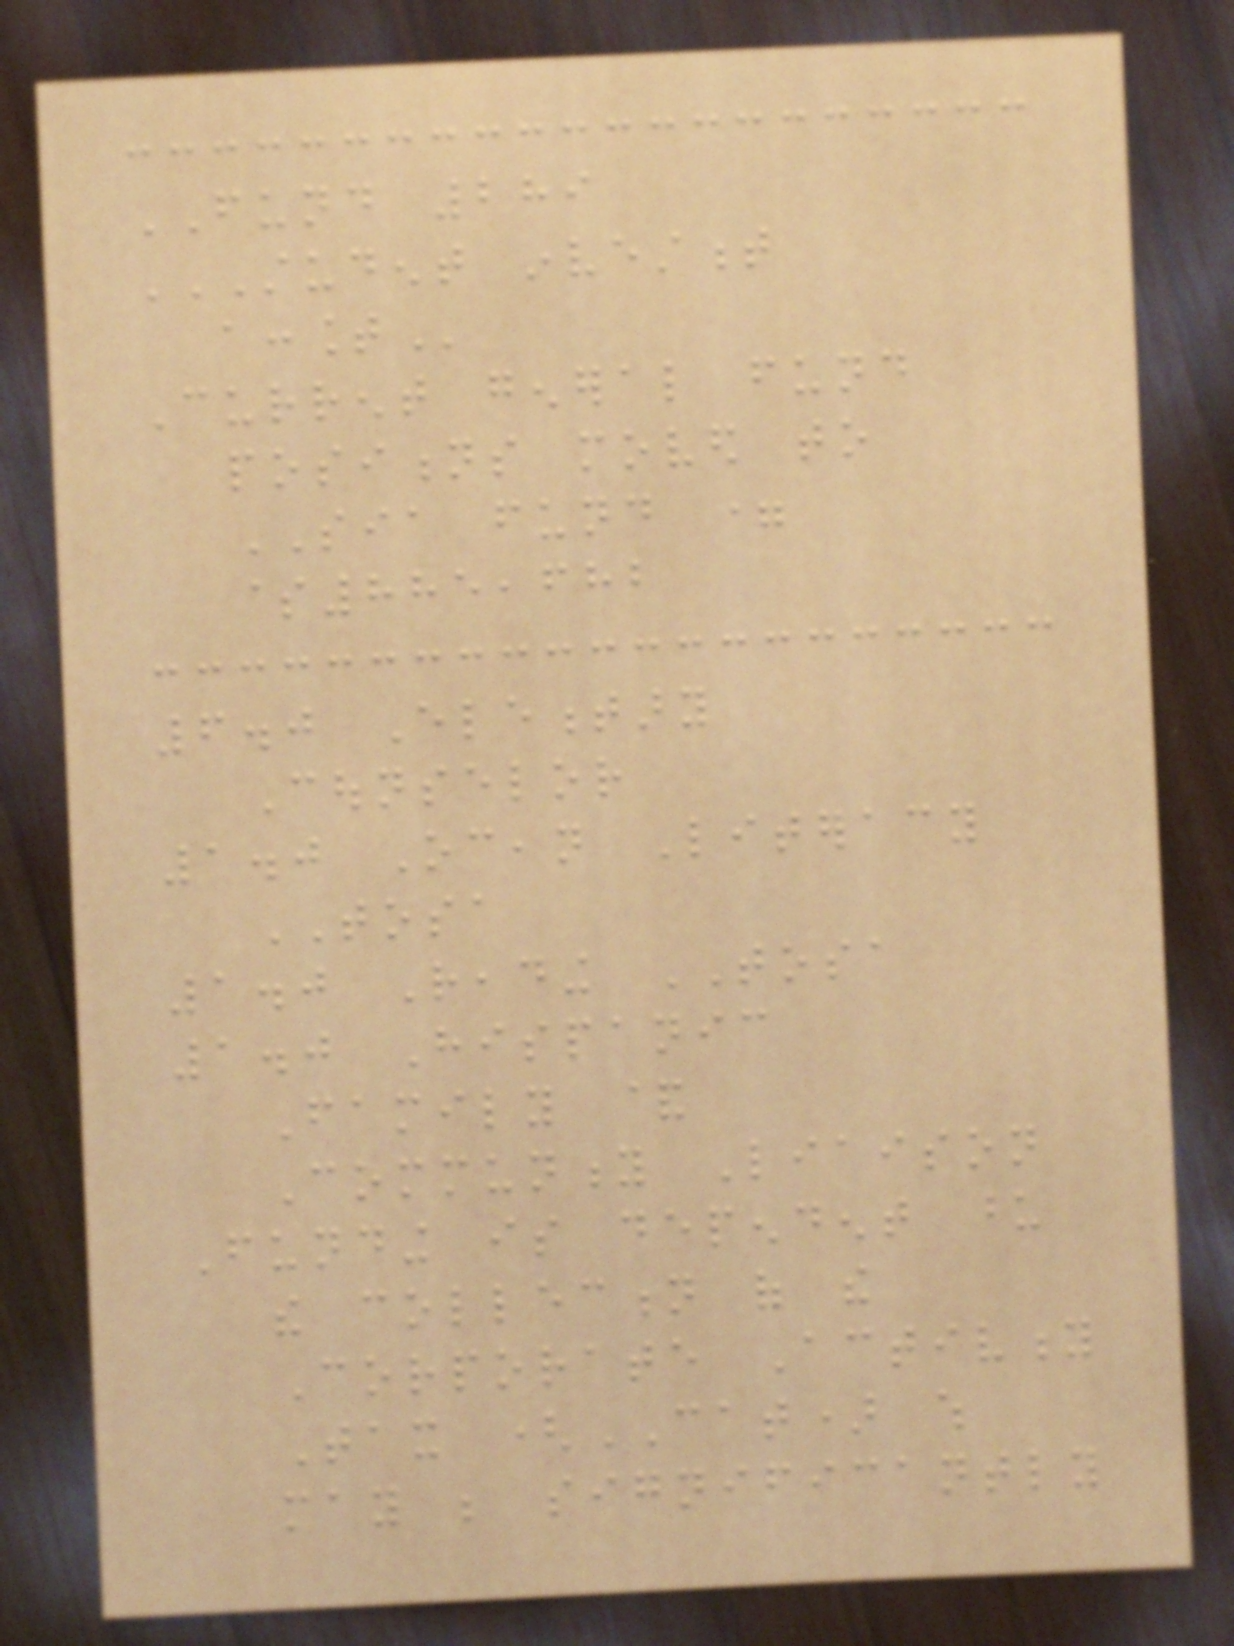FUND 289
STUDENT INVESTMENT
ACCOUNT
Current general fund
positions moved to
SIA fund =
$885,682
6.0 Elementary
Counselor
1.0 Ocean Literacy
TOSA
1.0 Reading TOSA
1.0 Hispanic
Family &
Community Liaison
Funding is dependent upon
the collection of the
Corporate Activity
Tax (CAT) which
may be significantly
